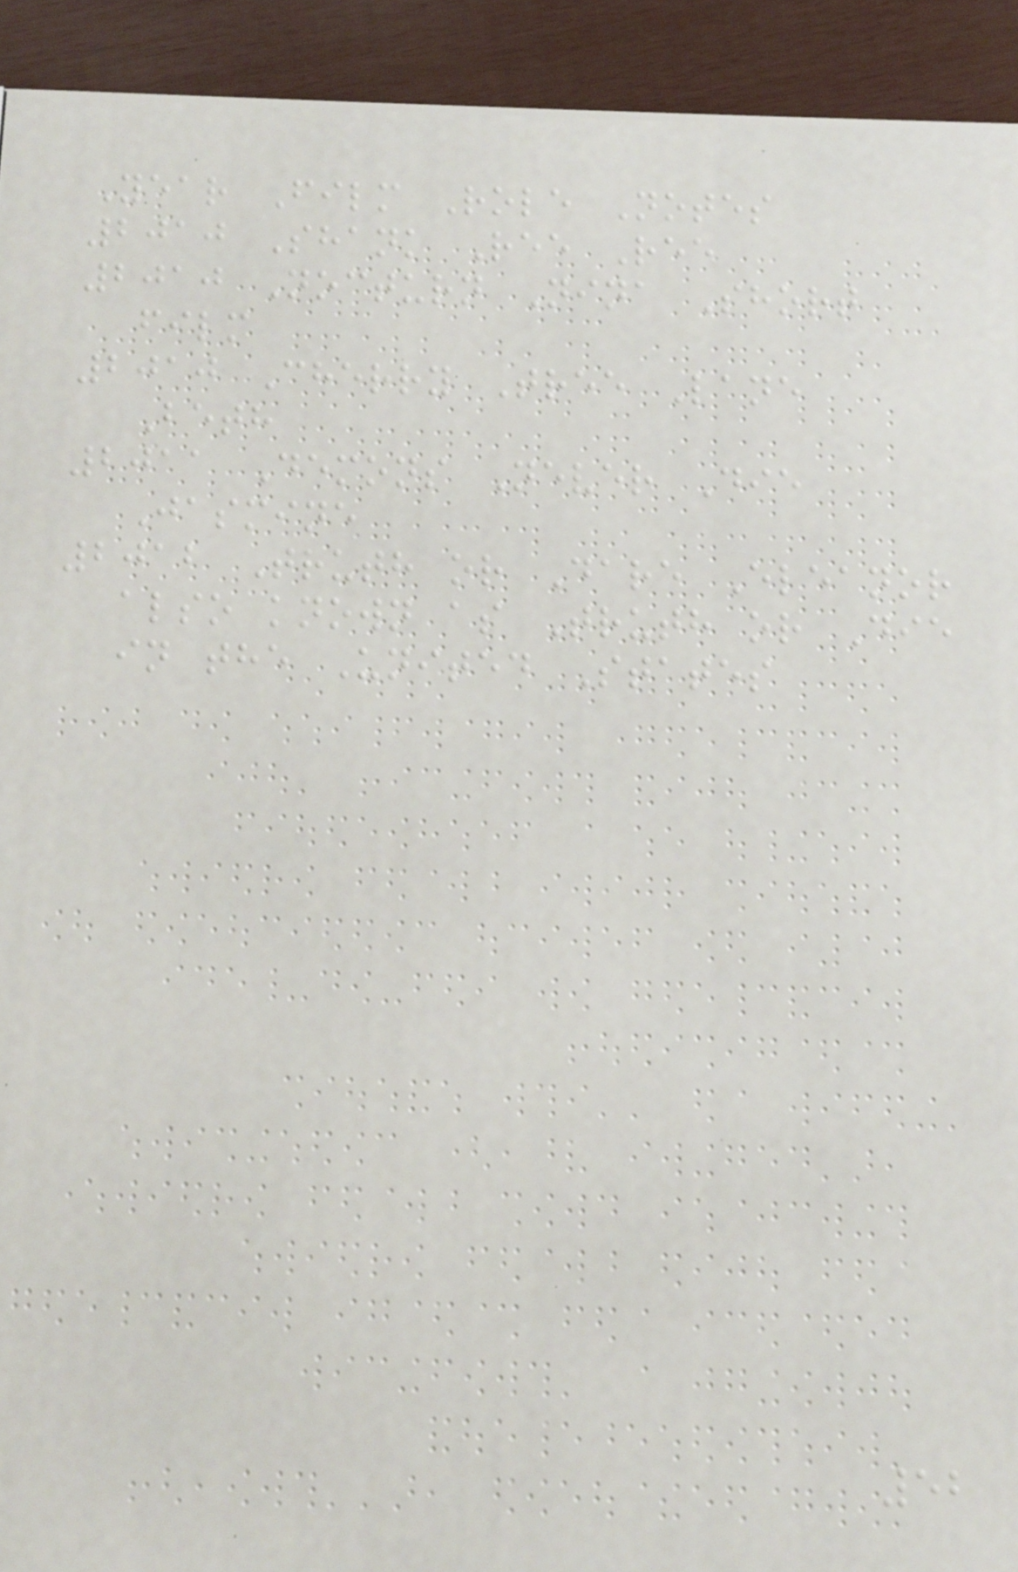Year Film Role Notes
2010 Shank Ree Ree
2010 Nocturn Nina Short
film
2010 Cherry Tree Lane
Beth
2011 Demons Never Die
Jasmine
2012 Truth or Dare Eleanor
also known as Truth or Die
in the United States
52
